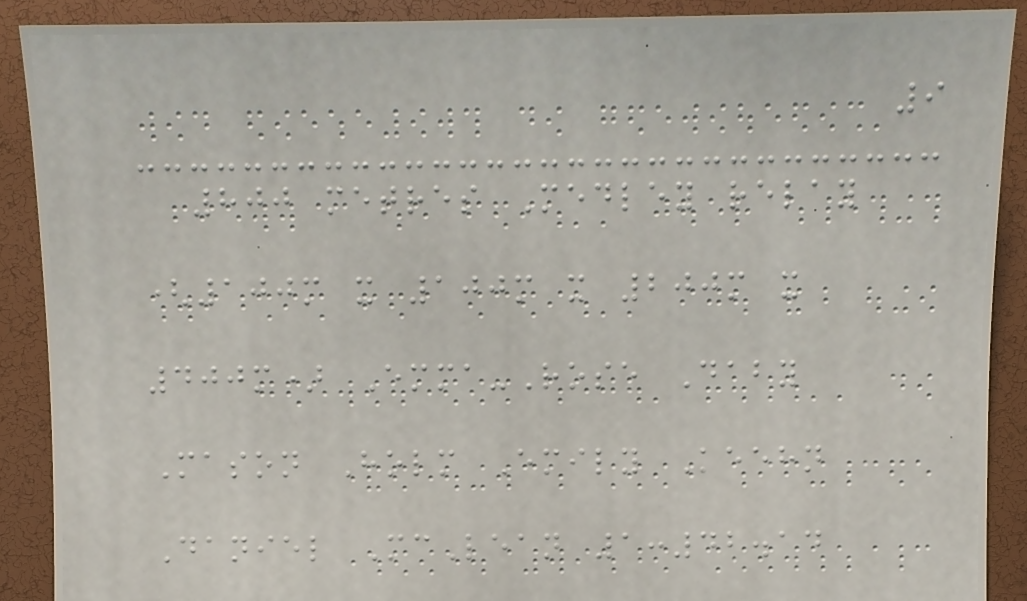9
800 metres Medley relay
(100m x 100m x 200m x
400m) Emma-Rose Daby
Mason Holm Emily Keehn
Daniel McLean 1:42.14
